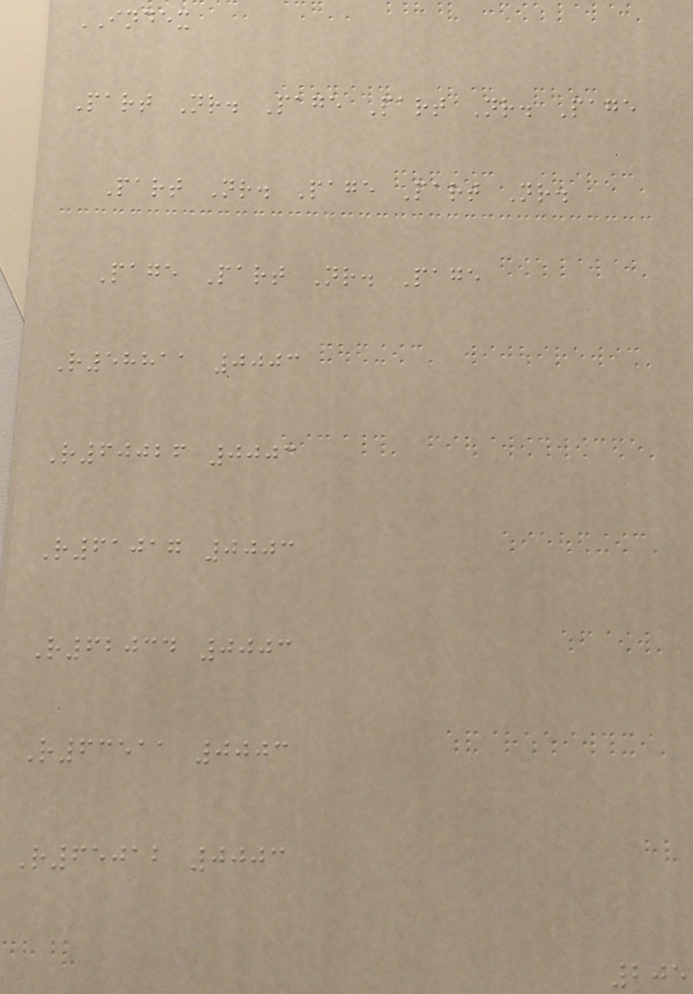INDEX
Part Nr. Page Part Nr. Page
Part Nr. Page Part Nr.
Page Part Nr. Page
R58811 0003
R60026 0003
R61017 0003
R62034 0003
R63511 0003
R65012 0003
205
